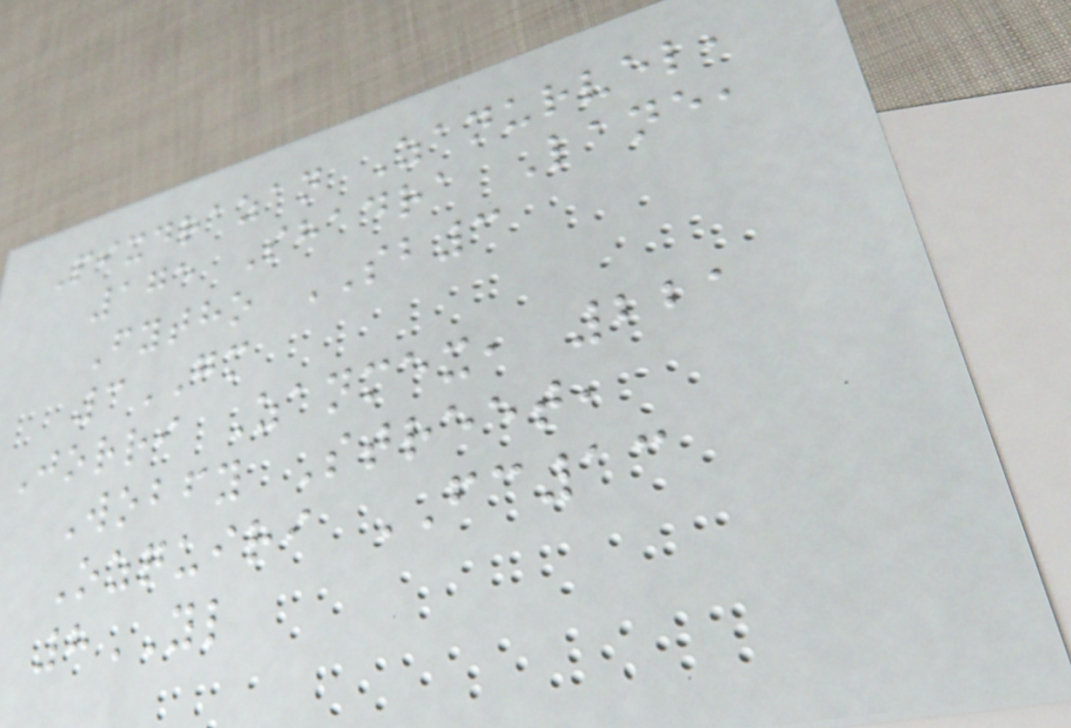Pixdrazan Zanurvel,
175 Shadra Lane,
Fytho SB3
3GM
Jorri Zanmex, 221
Wobfy Street,
Ozquiri FC13
8YL
